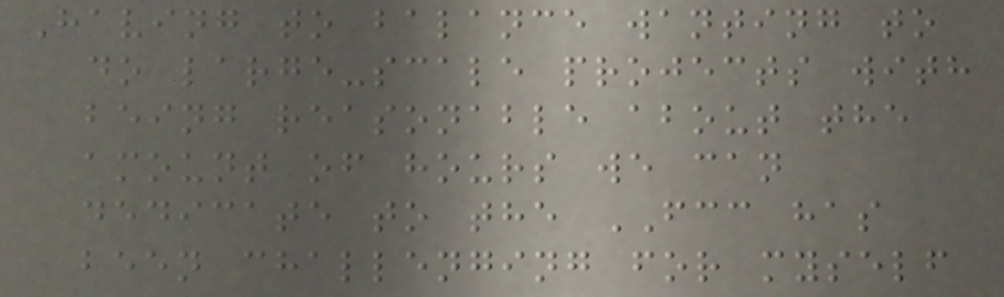Having to balance wanting to
do large-scale projects with
being reasonable about the
amount of hours we can
dedicate to the FCC has
been challenging for myself
